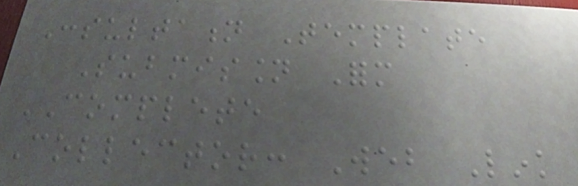Consultation Template
Submission Form
COMPLETE
Collector: Web Link
